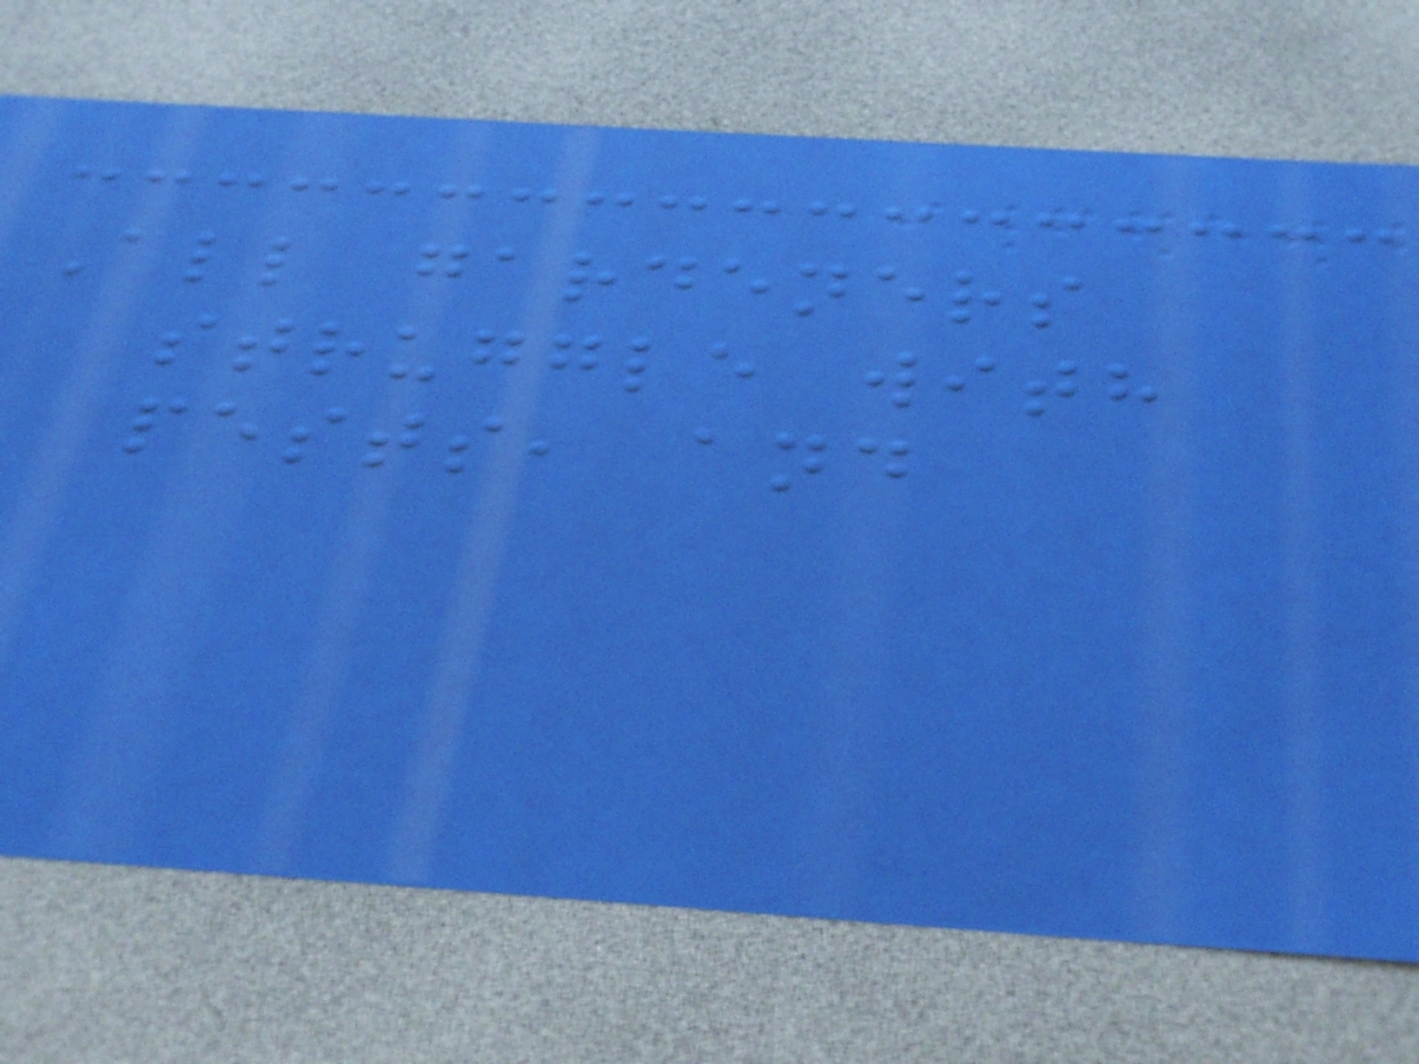All gardeners
struggle with
pests, and
